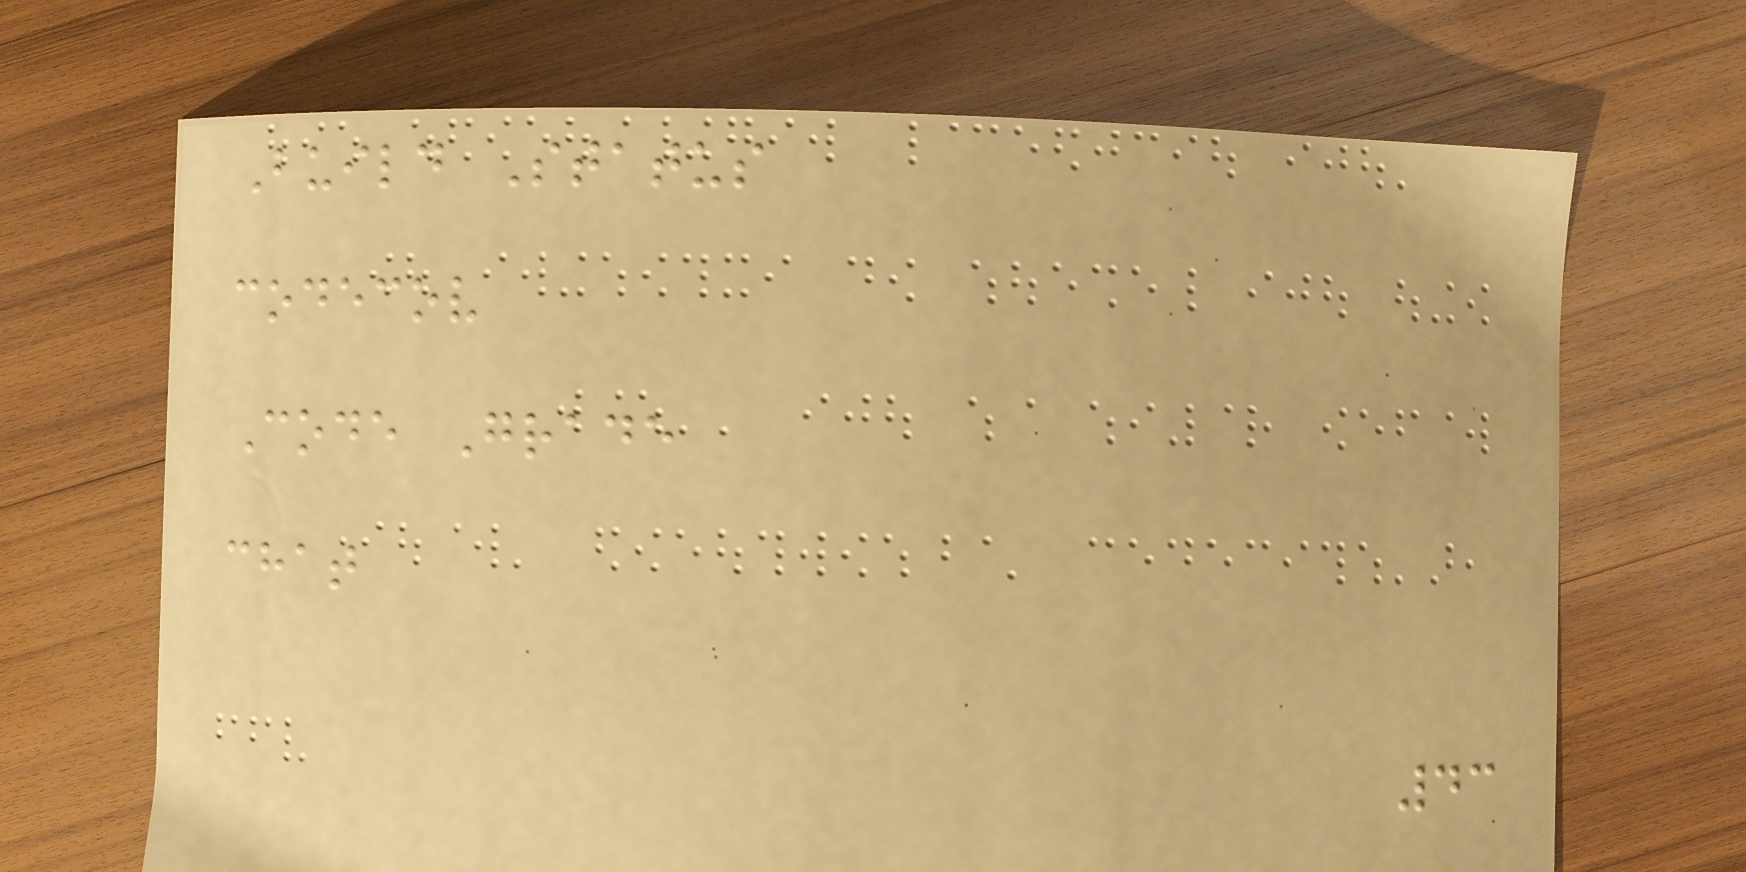Build Status
codecov
Code Grade
chat
43
